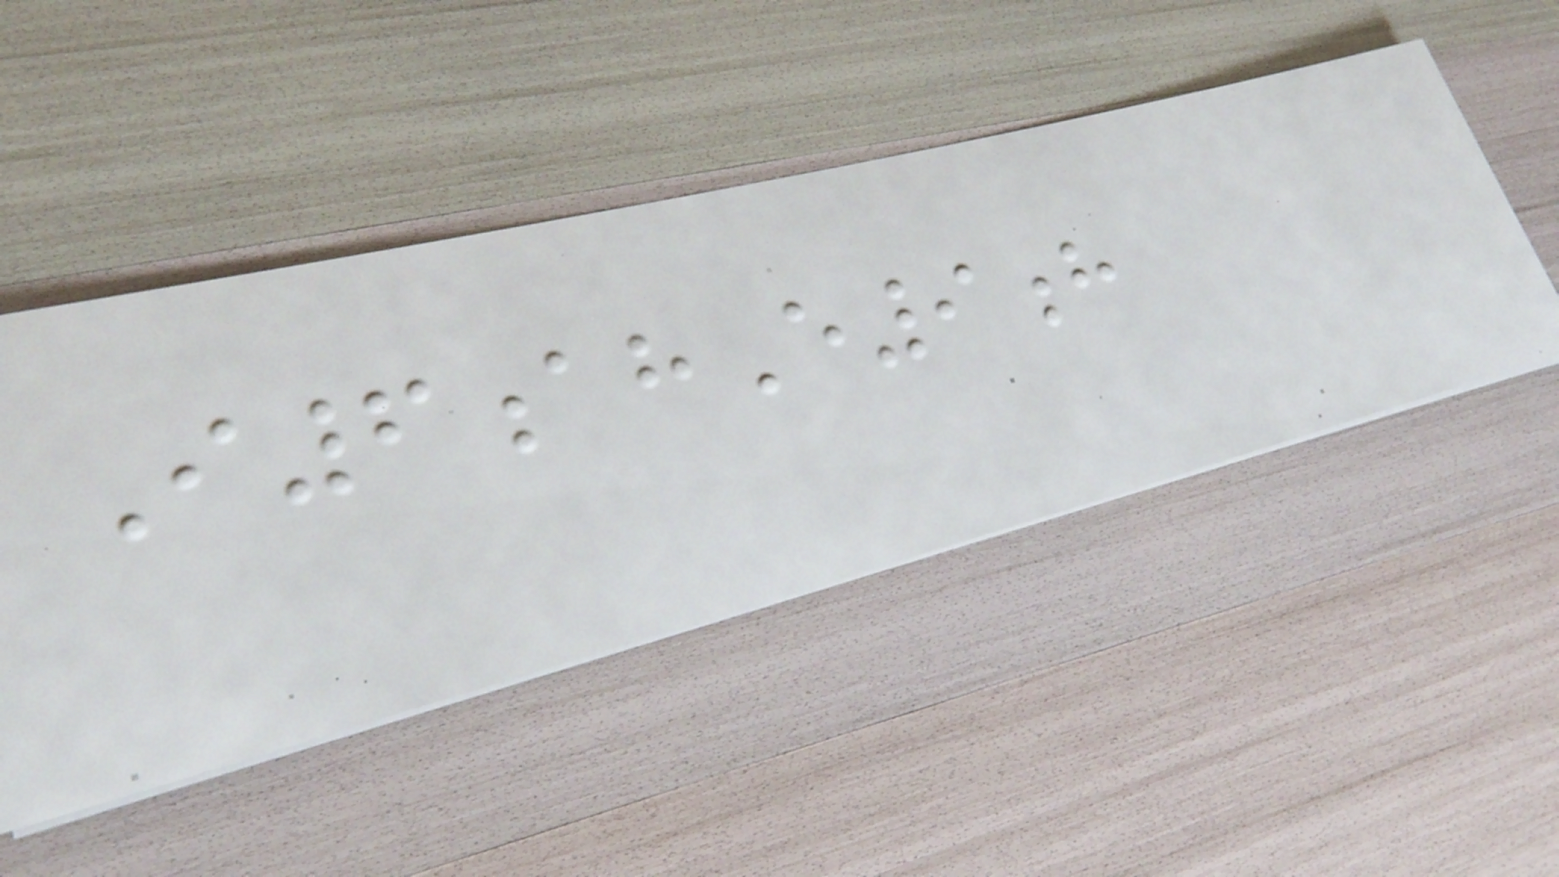I6ahE9h
